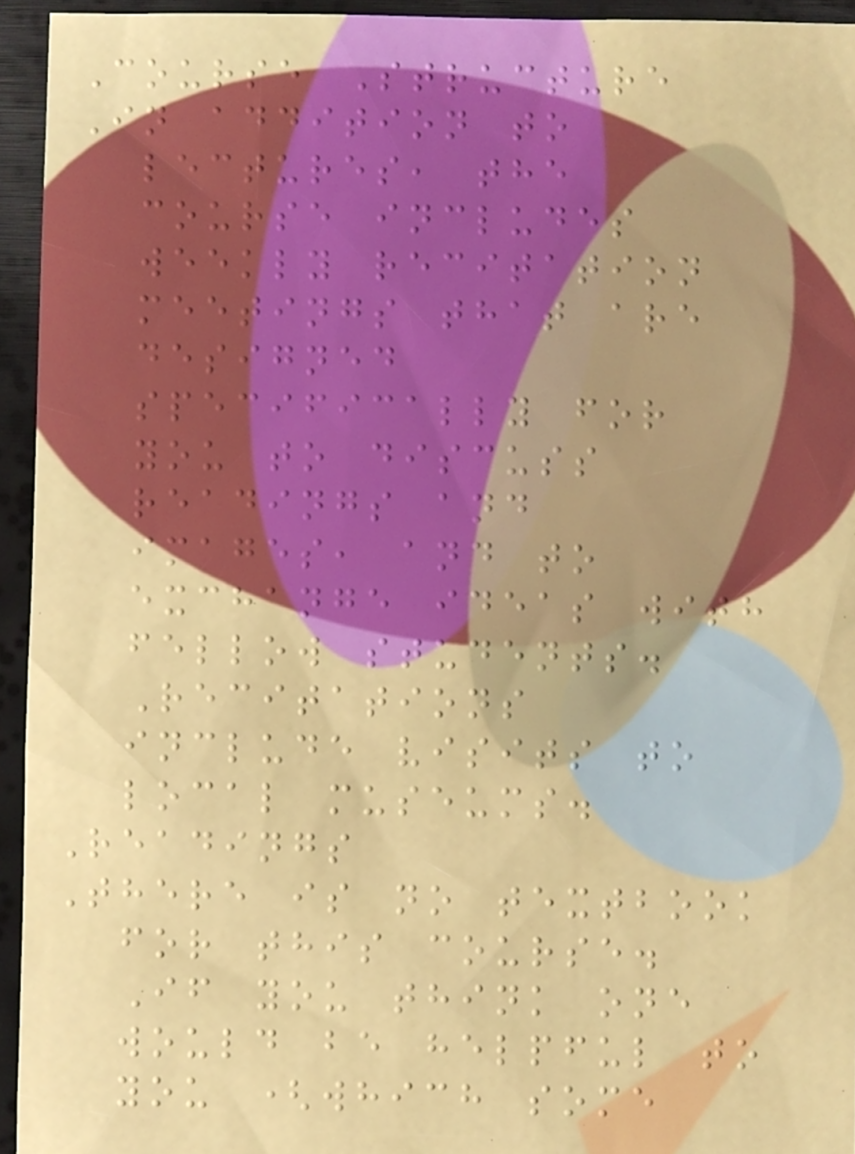Course Structure
In addition to
lectures, the
course includes
weekly recitation
meetings that are
designed
specifically for
you to discuss
readings and
images, and to
exchange ideas with
fellow students.
Recitations
include visits to
local museums.
Readings
There is no textbook
for this course.
If you think one
would be helpful to
you (which some
